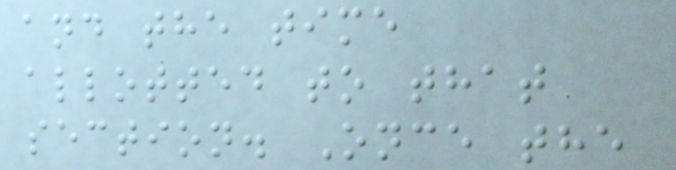and the time
allotted to that
section. Once the
